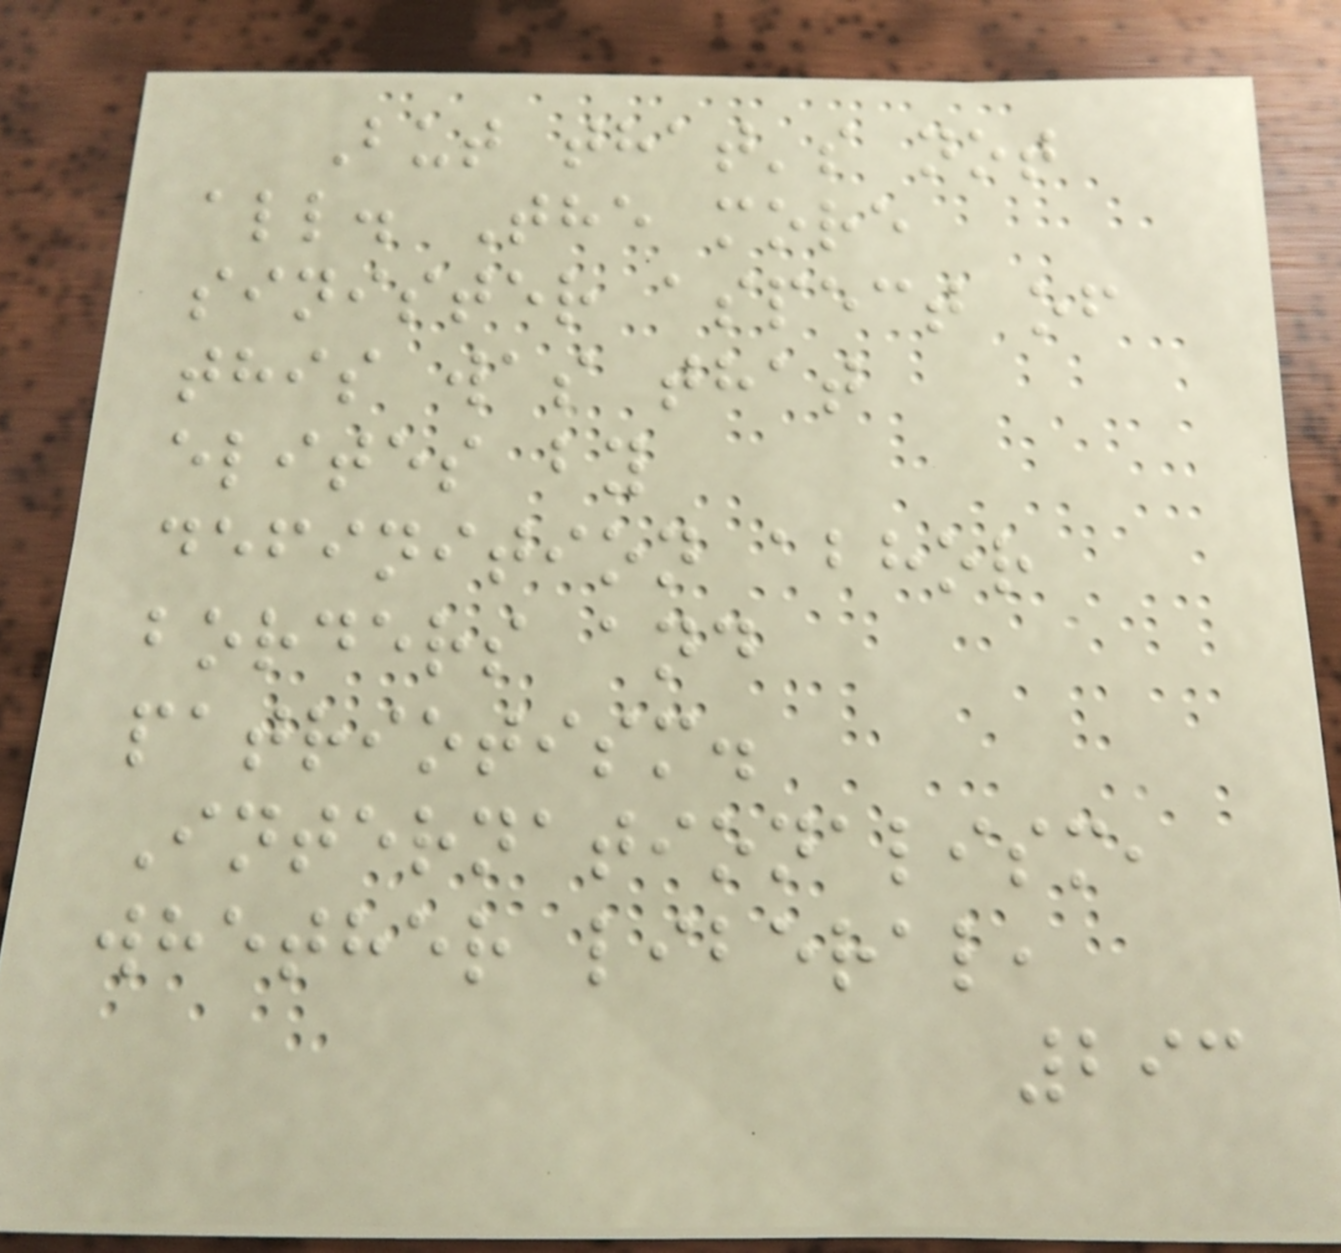But that's not
all. The more
sinister aspect of
this was that
elites by
definition abhor
borders and
patriotism.
Internationalism,
whether liberal,
293
